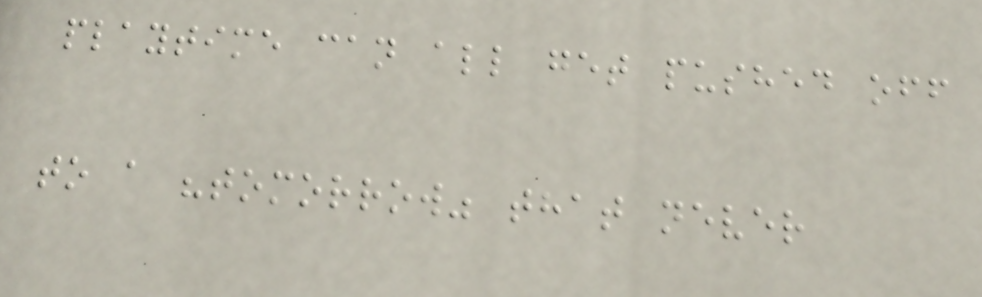playtime can all get pushed off
to a "tomorrow" that never
